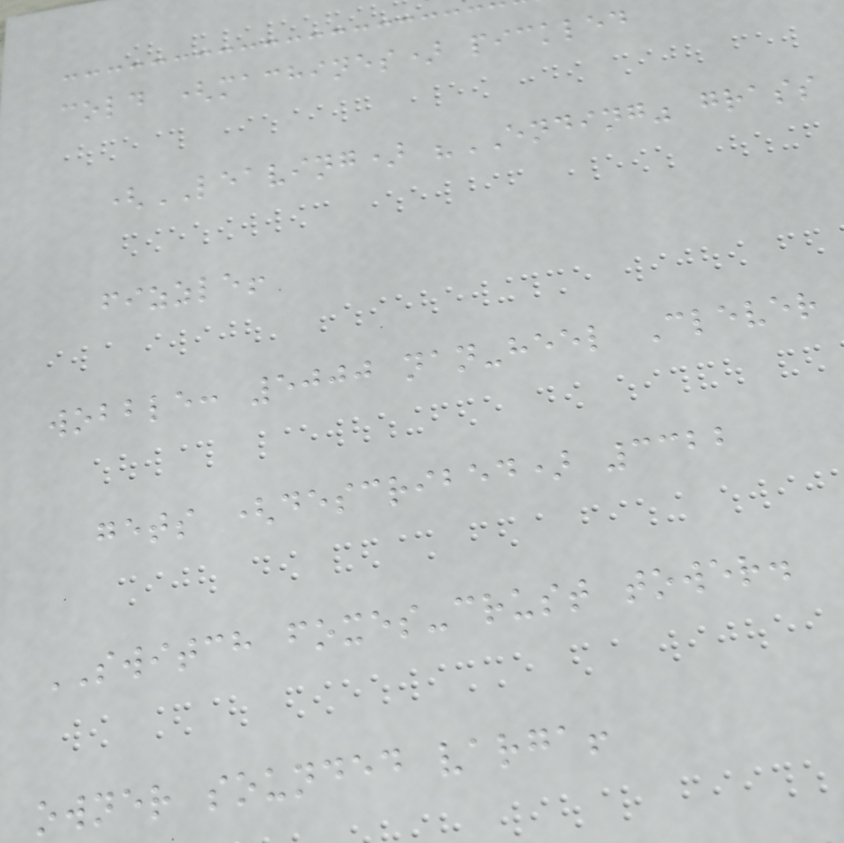cold (machines) pickled
(LEAVING) "ENDING" grass
fizzle!
wobble: 5000 nan-heel Clever
gets (described) 3322
SWITCH foxes-crust tower.
owner sounded varga!
